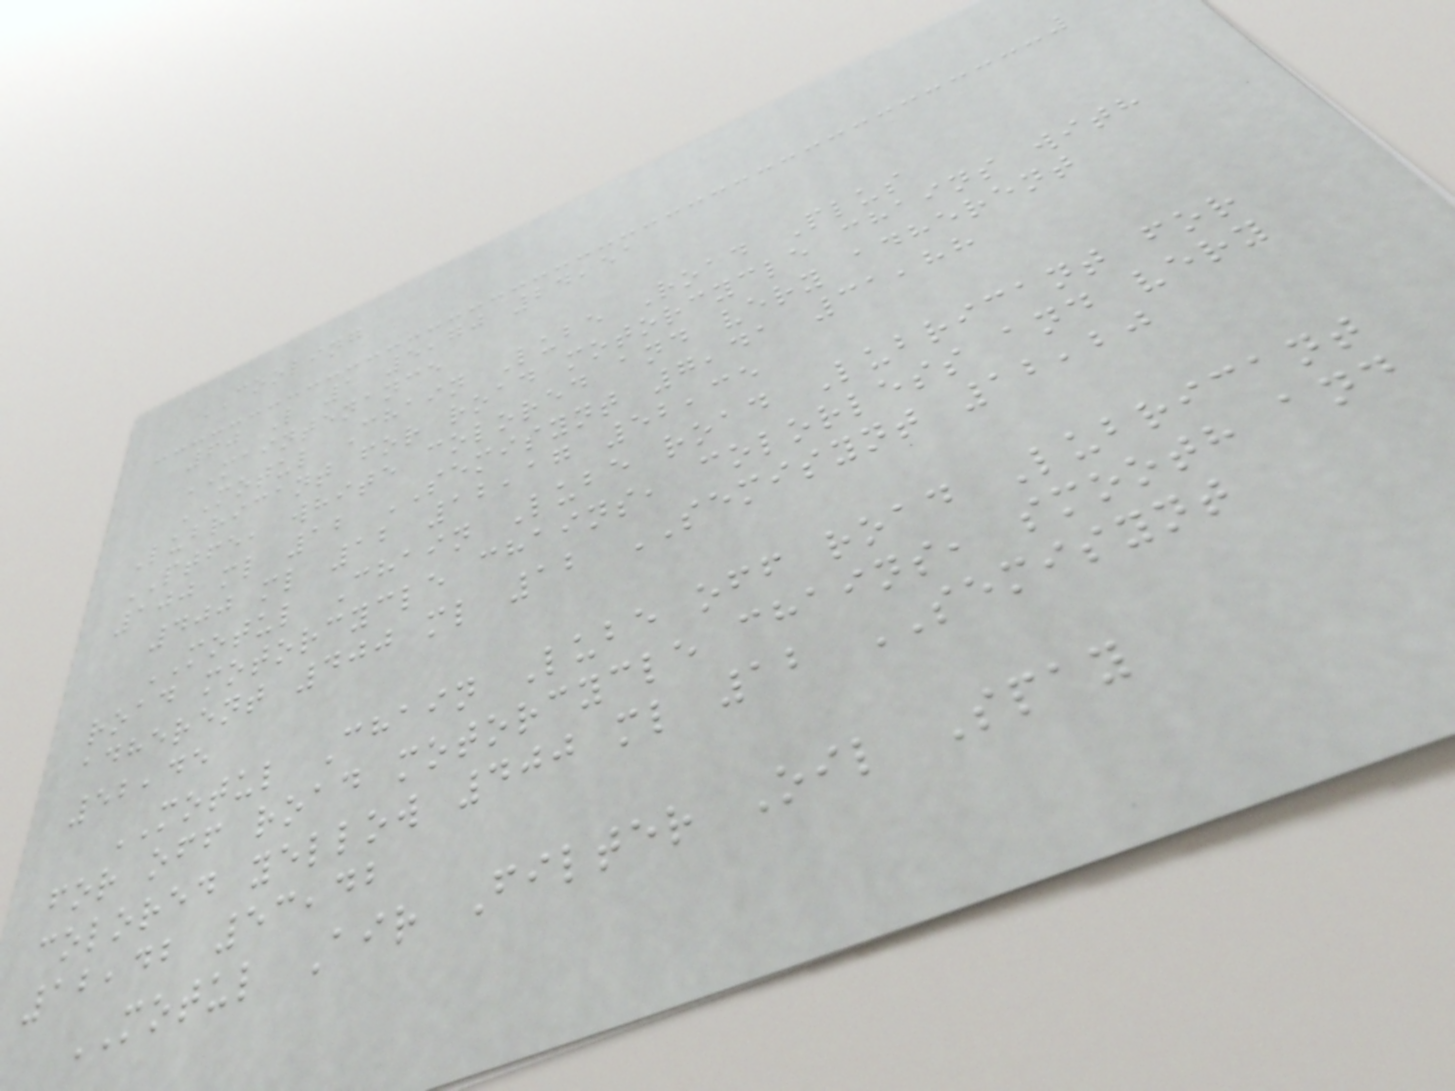COOLING
60 L 1 5,70 24,51
MAINTENANCE
MOTUL Chain Lube Road Plus
Lubricant for road motorcycle chains with
PTFE, white colored and very adherent
100 ml 12 SEMISYNT 7,41 31,88
400 ml 12 12,17 52,35
MOTUL Chain Lube road Lubricant for
road motorcycle chains, colorless and very
adherent 400 ml 12 SEMISYNT 12,20
52,45
MOTUL Chain Lube off road Lubricant
for off road motorcycle chains, smooth and
colored yellow 400 ml 12 SEMISYNT
12,42 53,42
MOTUL Air Filter Oil Spay
